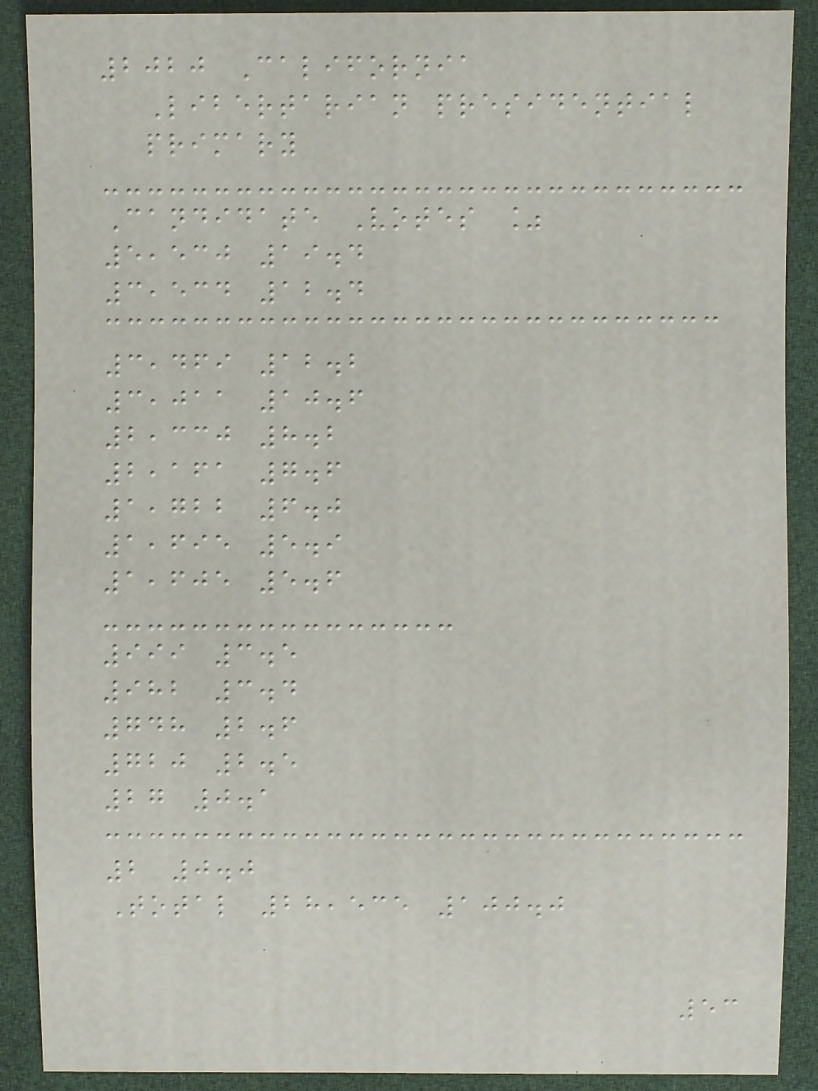2020 California
Libertarian presidential
primary
Candidate Votes %
5,530 19.4
3,534 12.4
3,469 12.2
3,011 10.6
2,330 8.2
2,161 7.6
1,722 6.0
1,695 5.9
1,605 5.6
999 3.5
982 3.4
748 2.6
720 2.5
27 0.1
2 0.0
Total 28,535 100.0
53
